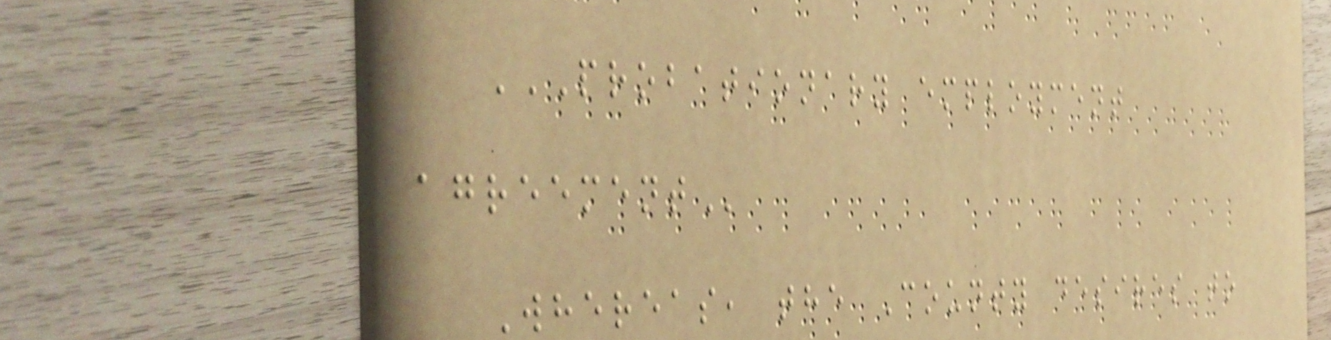PROBATIONARY EMPLOYMENT
AGREEMENT
Whereas, the County desires to
